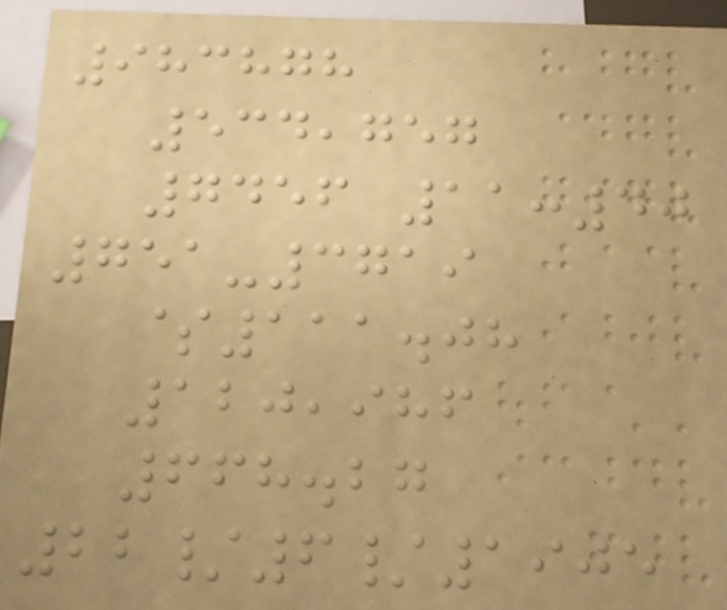983878
534,757
7456 11:40
751-3719
$111.08
120,986
668.27
22/6/1905
